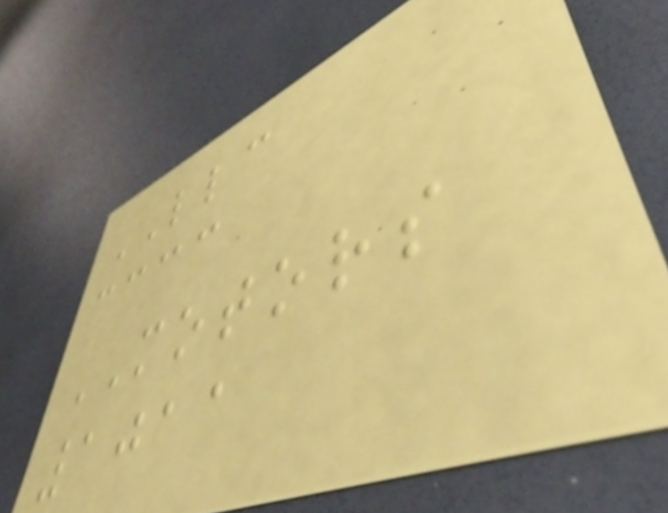LLC
MOTORS
1011
